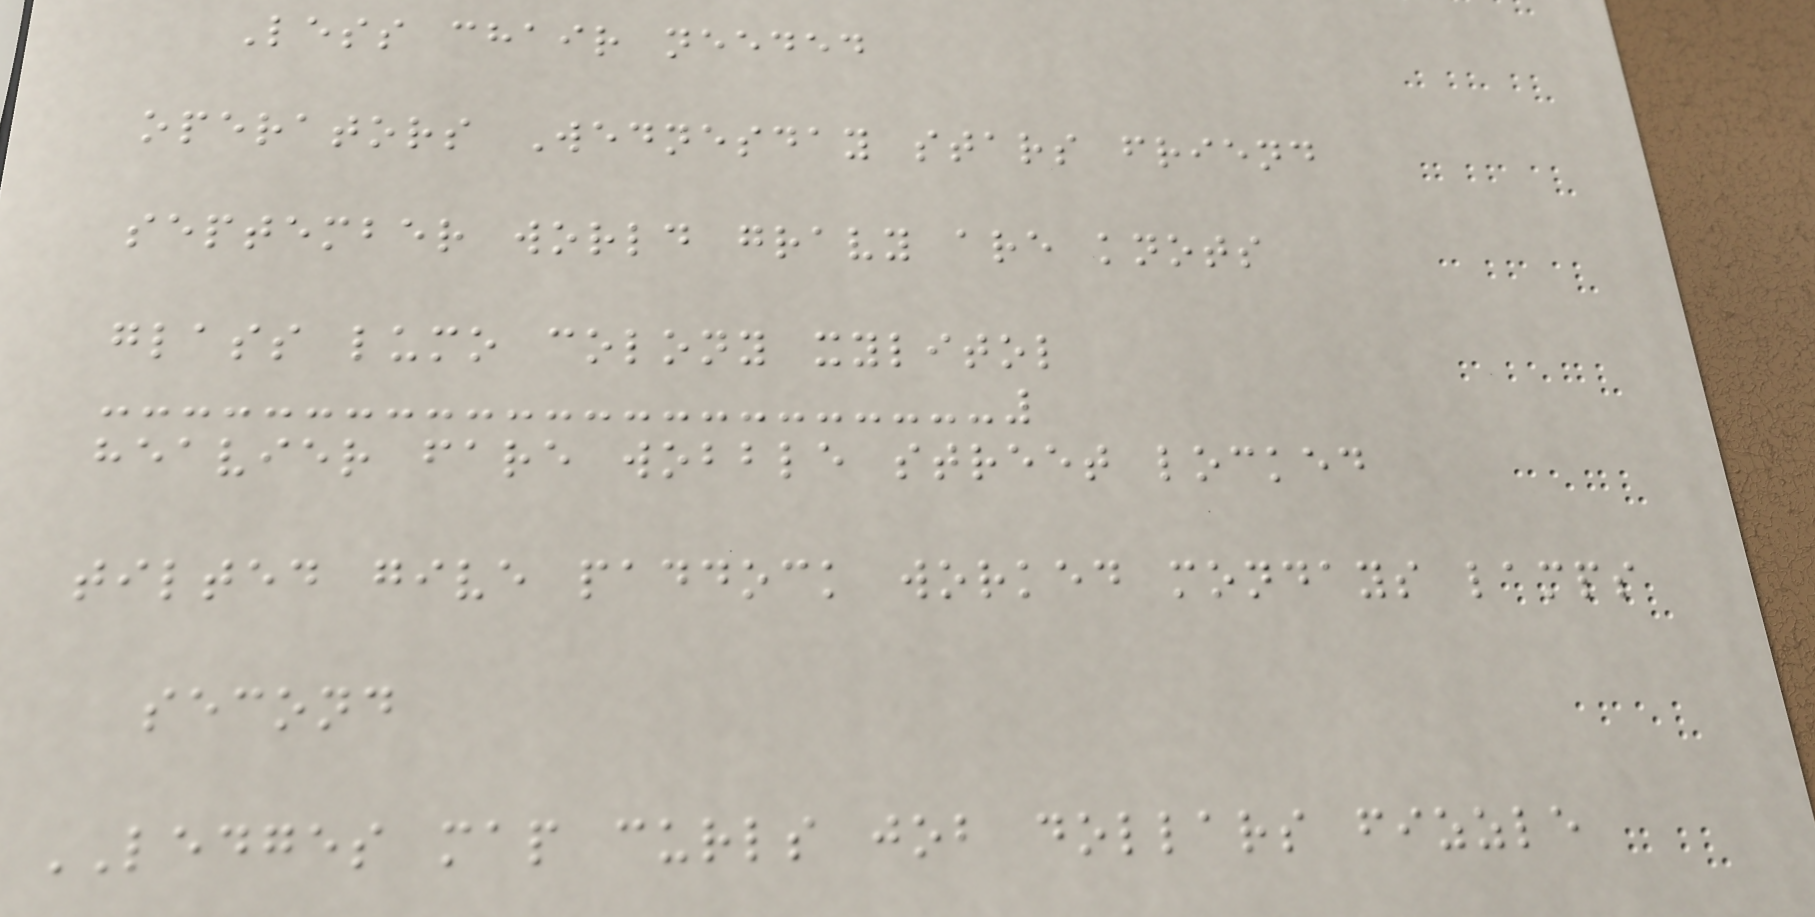Less chair needed
operators Wednesday stars friend
september world gravy are knots
glass lumo colony xylitol
heavier fare wobble street locked
tilted give paddock worked mondays lamps
second
LEDGES map curls job dollars fizzle
